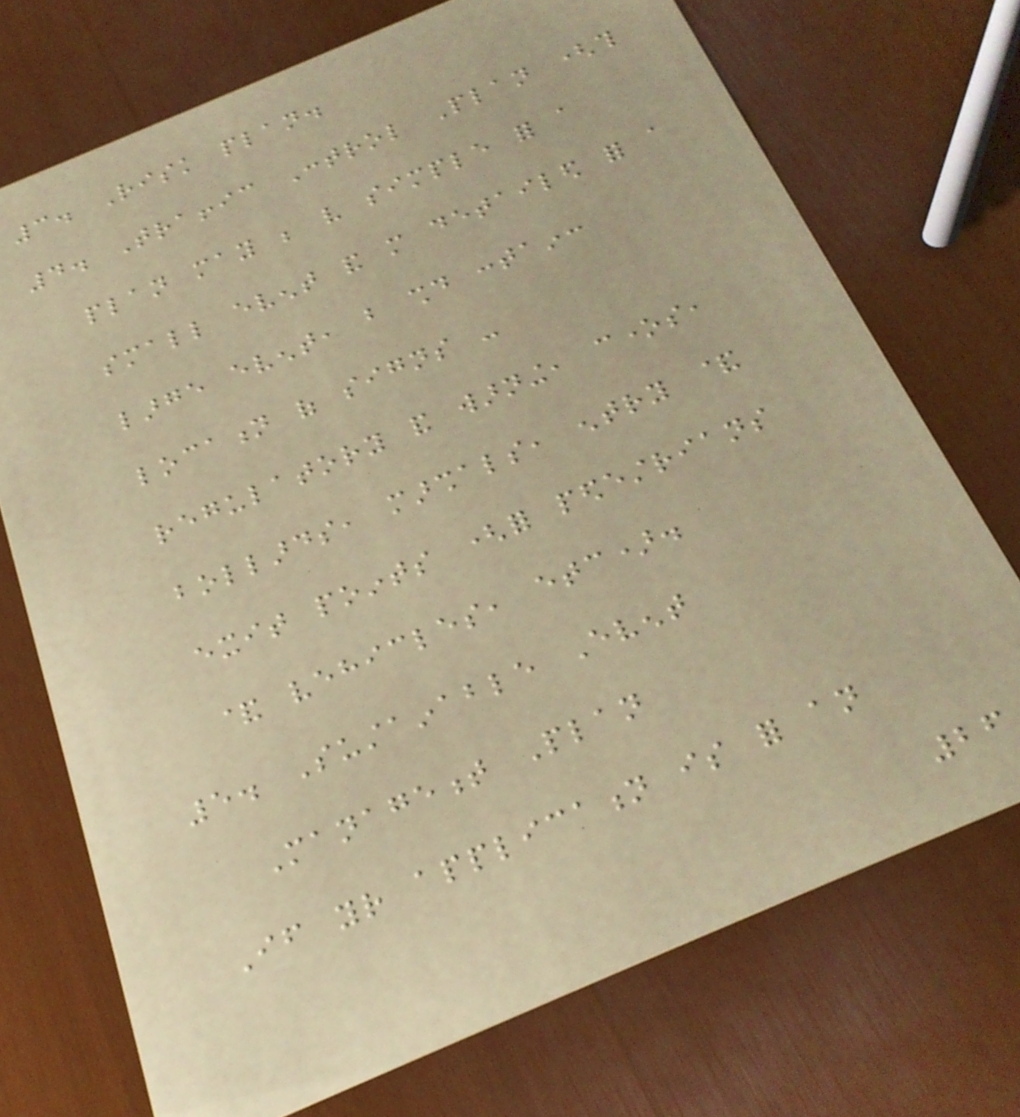3. Risk plan.
4. Traffic Control Plan (this
plan may be very simple for a
small event and more detailed for a
large event, but should contain:
location of signs -
regulatory and warning, cones,
bollards, marshals, entry &
exit points (for pedestrians
& vehicles, etc).
5. Sustainable Event
Management Plan
If your application is for an
26
